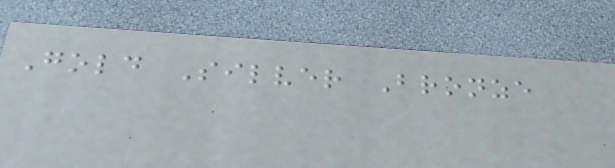Gold Silver Bronze
